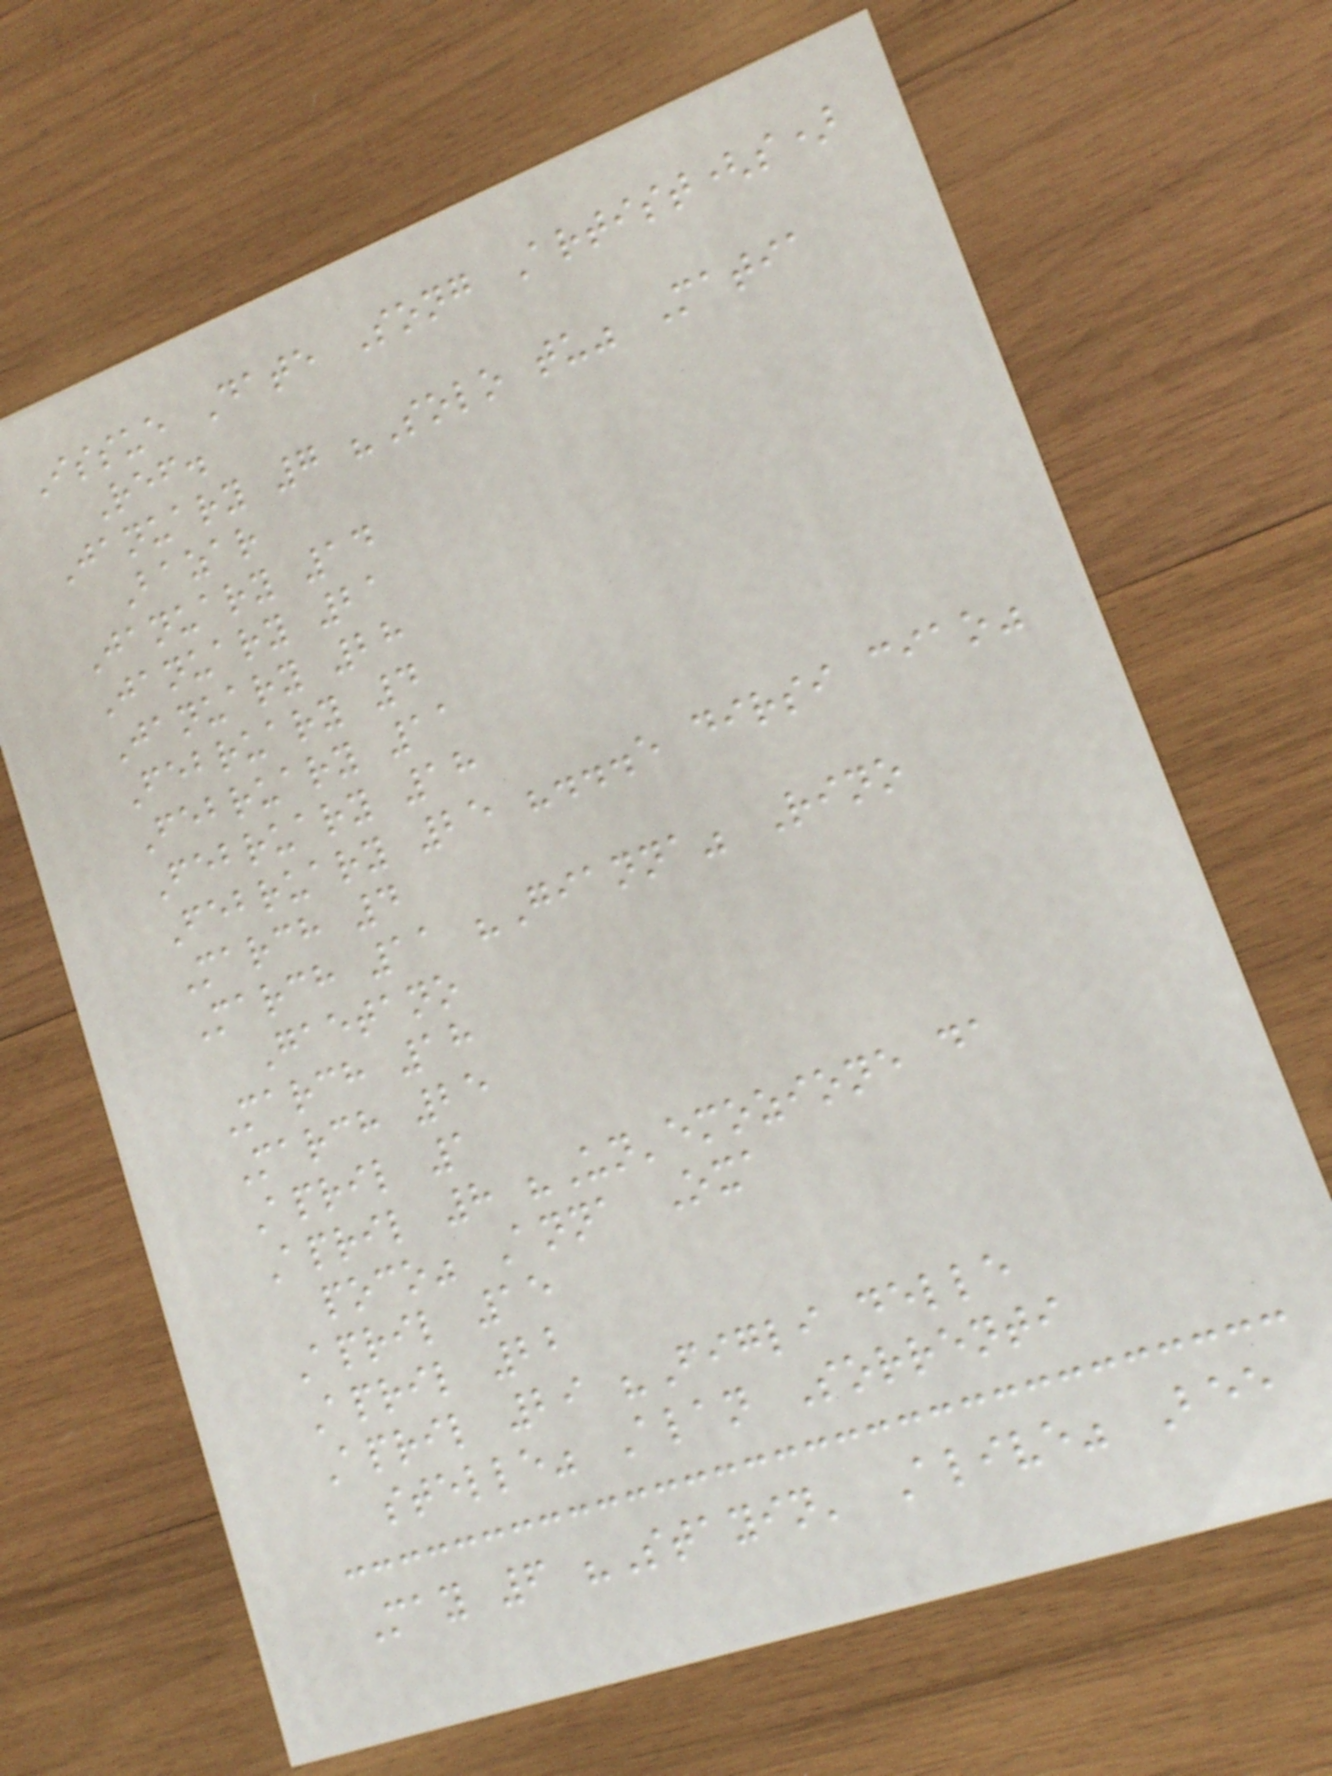Issue Date Song Artist(s)
Ref.
January 7 "Solo tu" Matia
Bazar
January 14
January 21
January 28
February 4
February 11
February 18
February 25 "...e dirsi ciao"
March 4
March 11 "Gianna" Rino
Gaetano
March 18
March 25
April 1
April 8 "Un'emozione da
poco" Anna Oxa
April 15
April 22
April 29 "Figli delle
stelle" Alan Sorrenti
May 6 "Stayin' Alive" Bee
